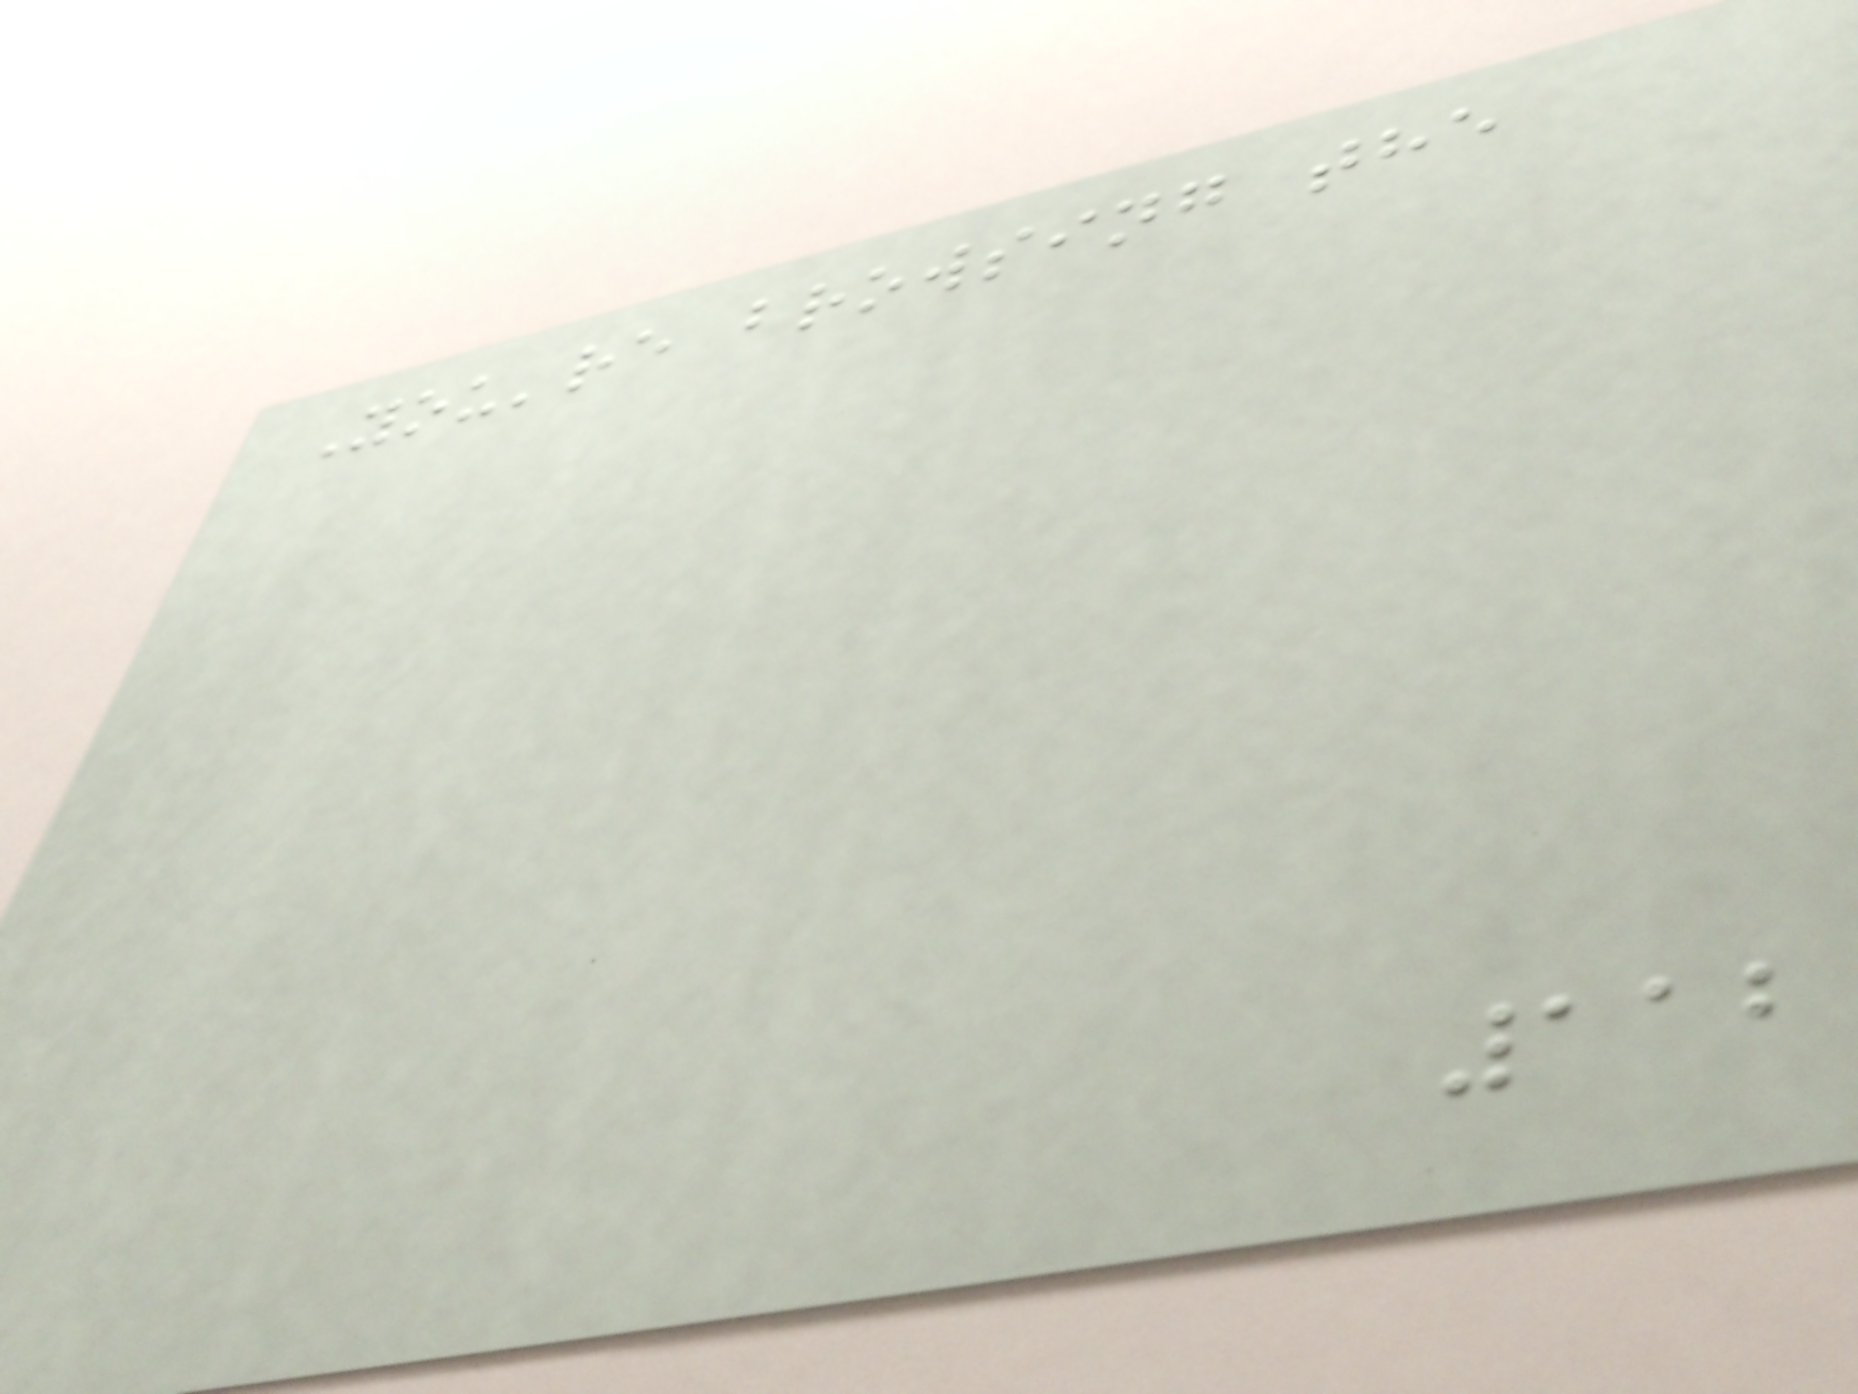You're browsing the
112
